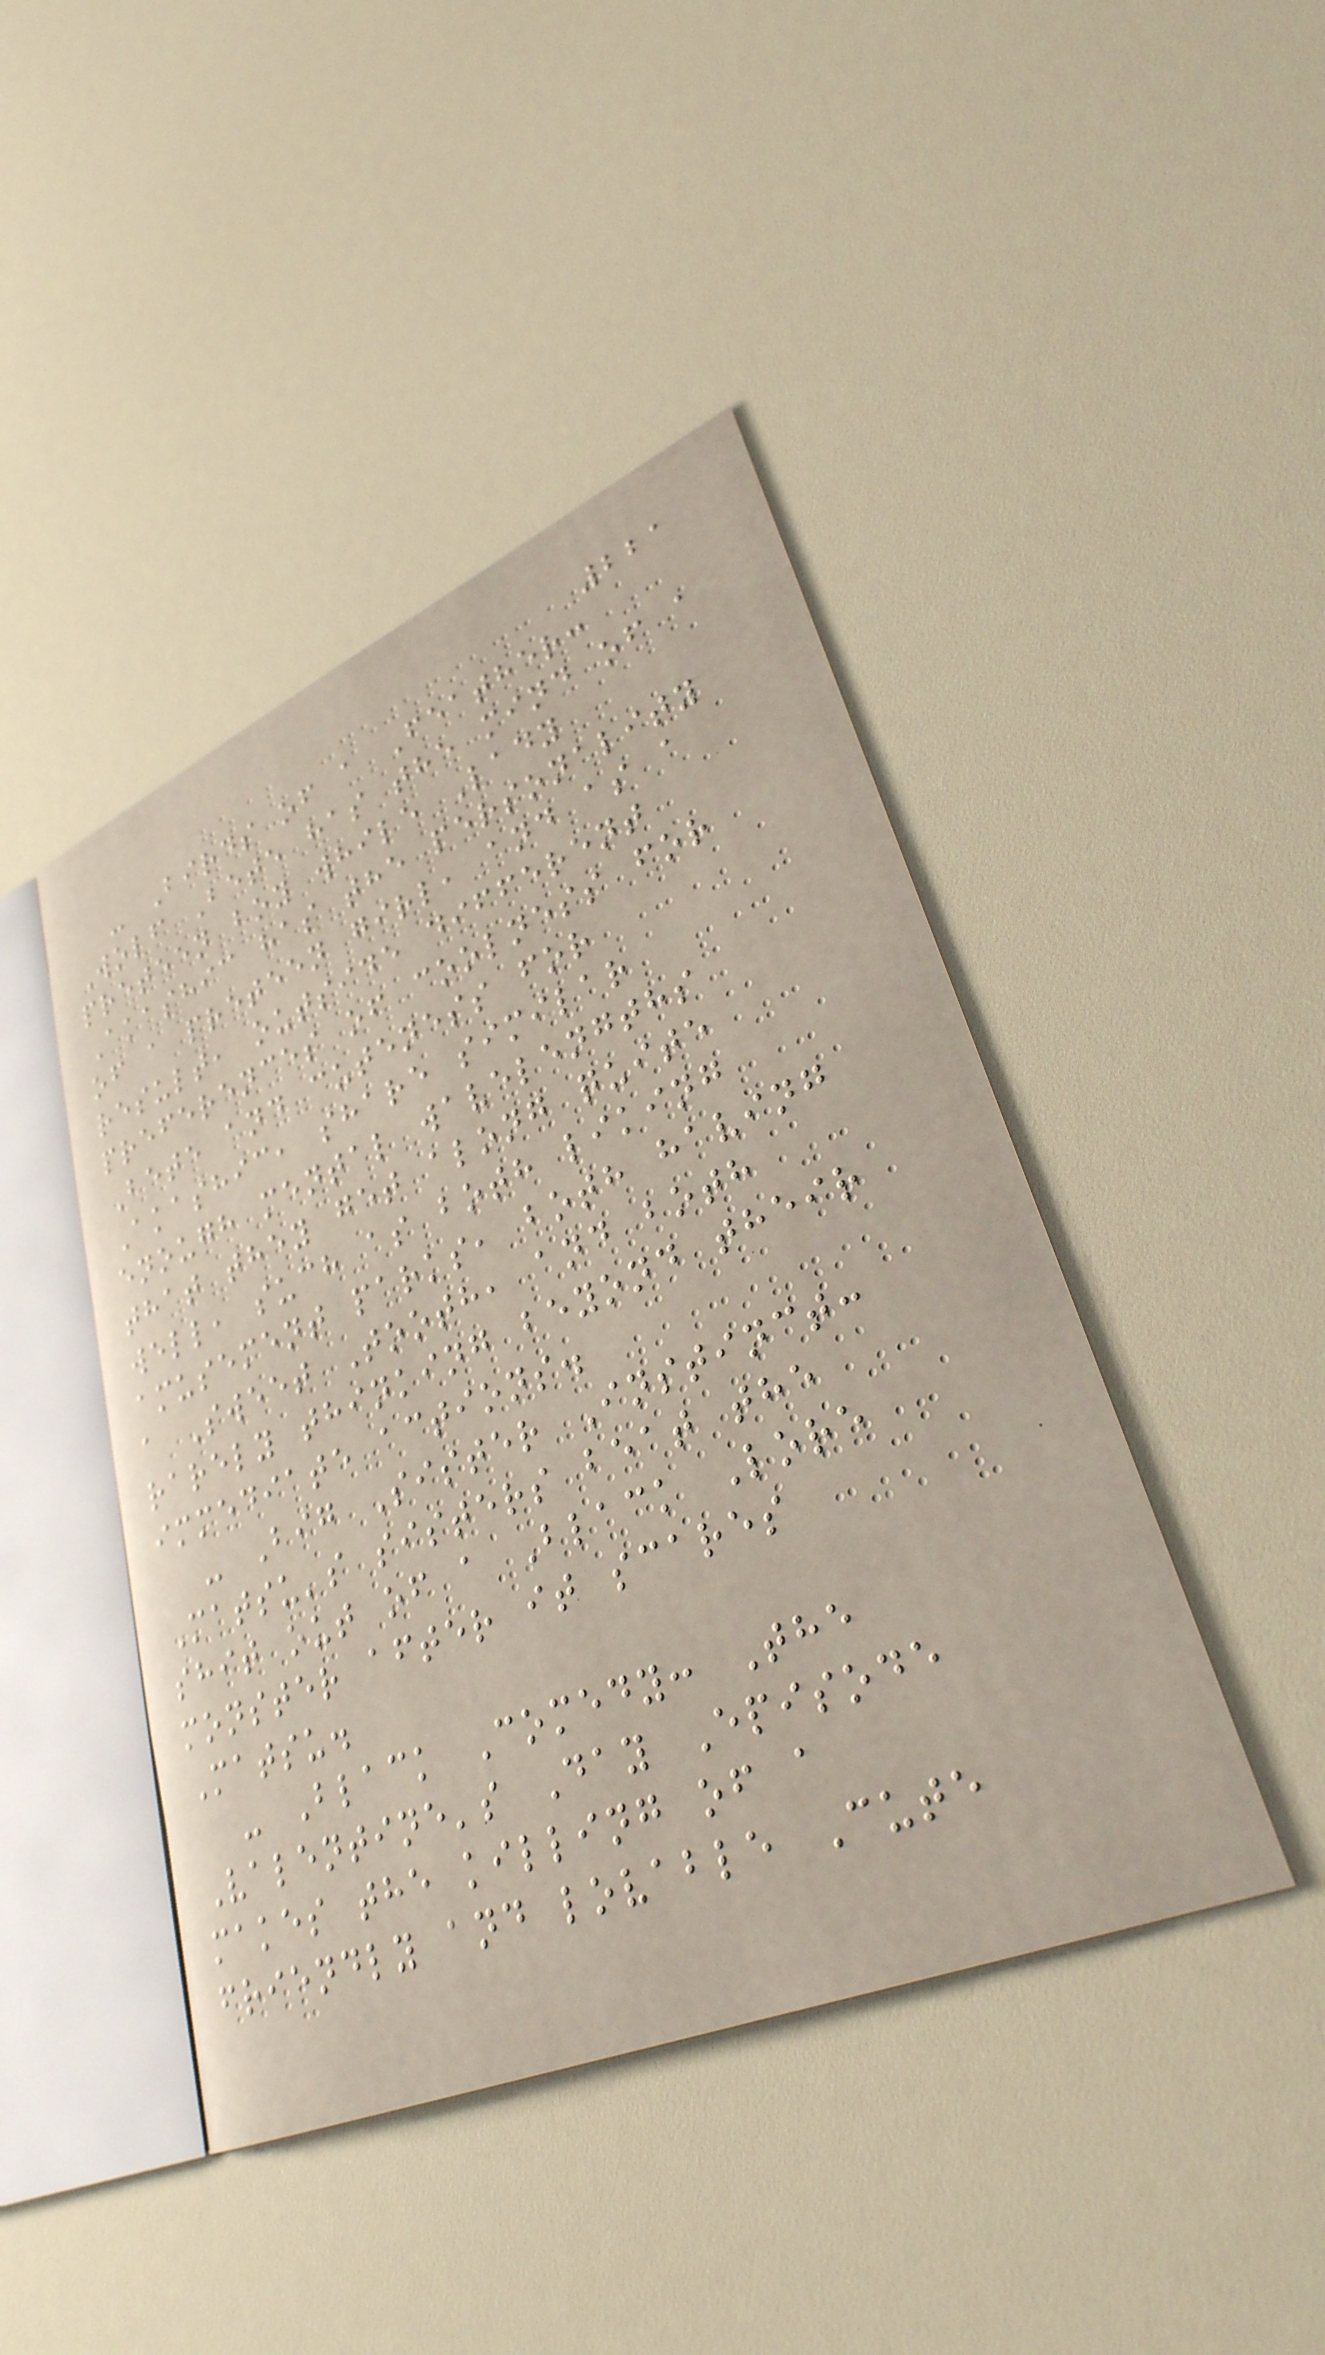221
- Birds of a Feather:
Wolf Bete has the mind of a
preteen boy while Lady
Akashic has the personality
of a preteen girl, and as a
result, outside different
preferences of coolness for
Bete and cuteness for
Akashic, share similar
enough mental wavelengths
that they get along quite
well, such as both liking
amusement parks, both having
a Sweet Tooth, and both
rarely thinking beyond their
immediate actions.
- Big Sister Instinct:
Matsu's sisters beat the
shit out of a Black Lore
monster after it scares
Matsu.
- Black Comedy: The
Valentine's Day Episode
makes the killing of a
friendly and lovable Cute
